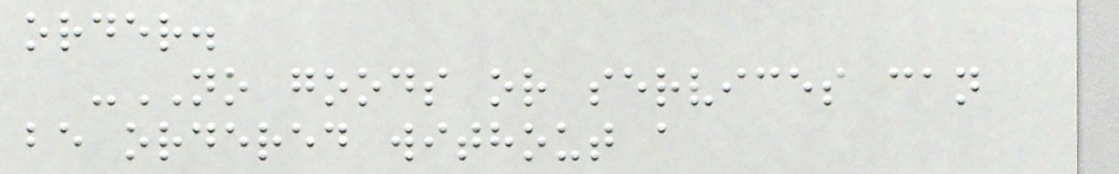order.
-NO goods or services can
be ordered without a
